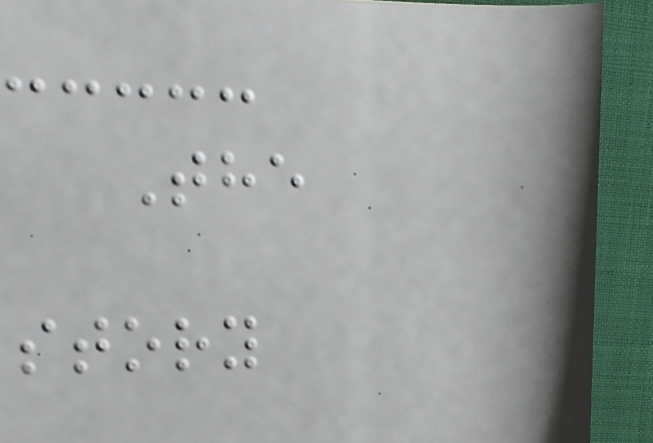The
story
